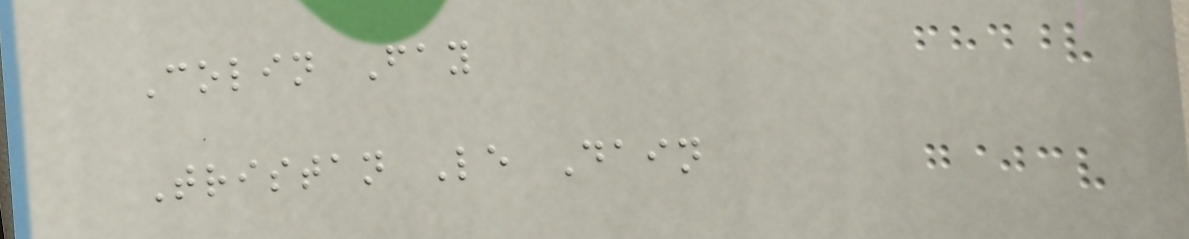Colin Fay
Tristan Le Dain
